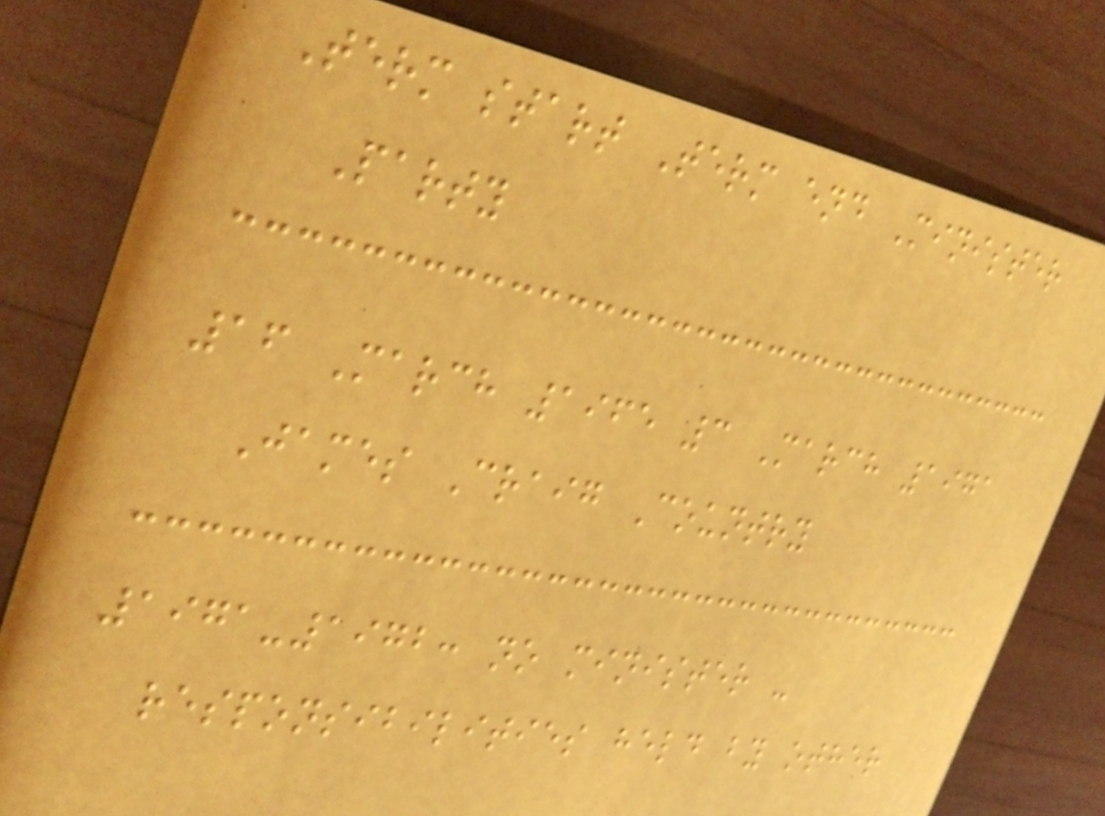Term start Term end Minister
Party
16 March 1965 3 March 1971
James Craig Country
1971-1972: no minister -
responsibilities held by other
